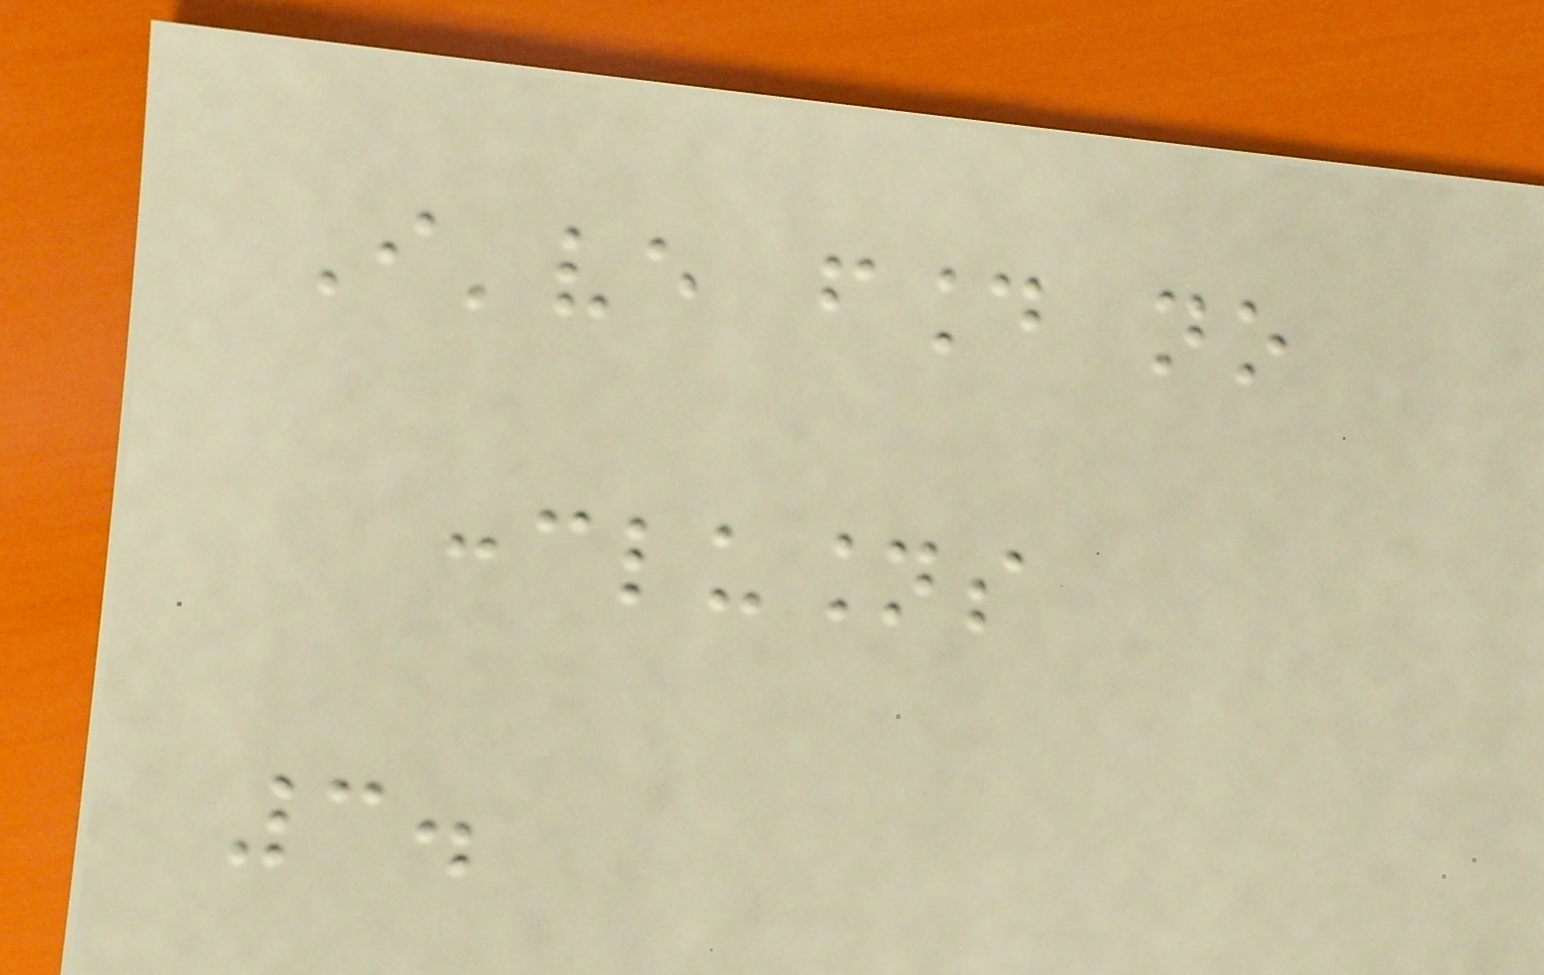I've found no
conclusions
3.
